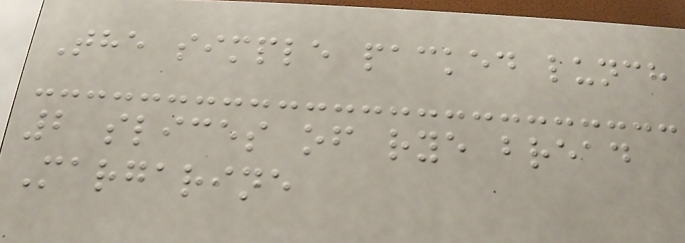The simple packed lunch
2 slices of rye bread
Margarine
